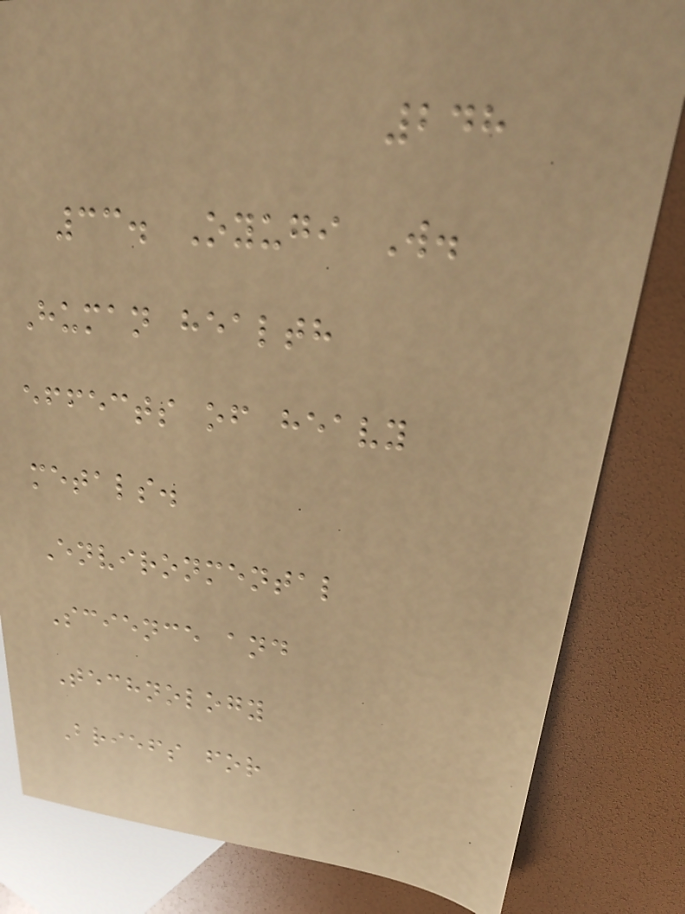248
33. Oyugi W.
Human health
effects of heavy
metals.
Environmental
Science and
Technology
Briefs for
